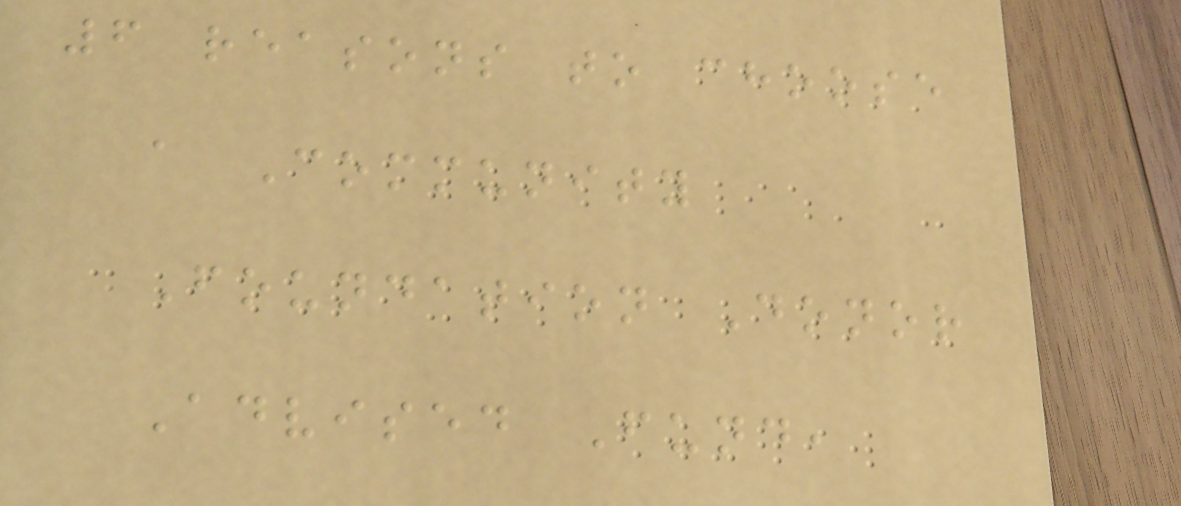6 reasons to choose
a Community
Foundation Donor
Advised Fund,
